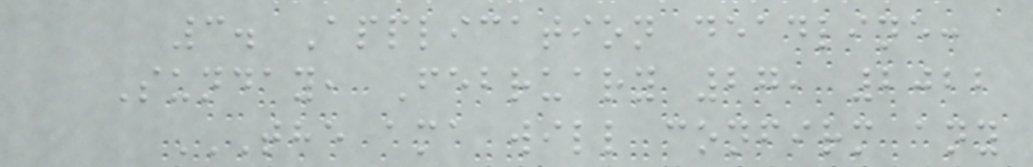3. Application deadline:
Sunday, February 27, 2022
THE AMA WILL CONFIRM ANY
